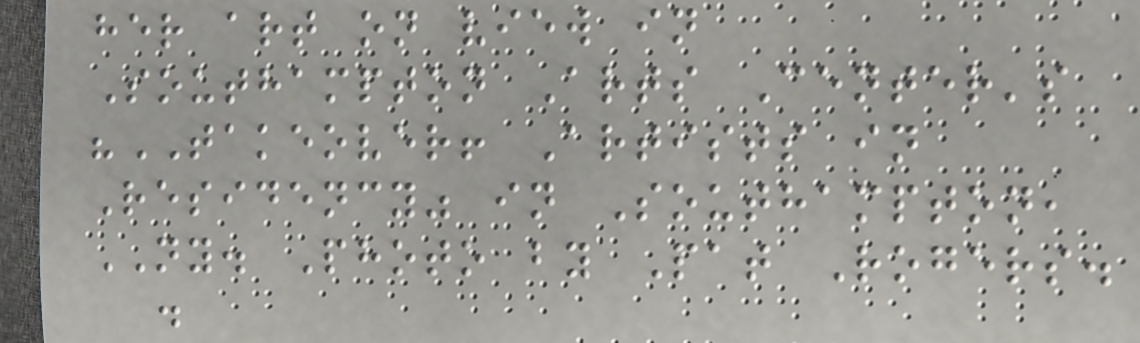her art on view in
Southampton Arts Center's
"TAKEOVER! Artists in
Residency" in Southampton,
NY. Photo by Pat Rogers.
.
